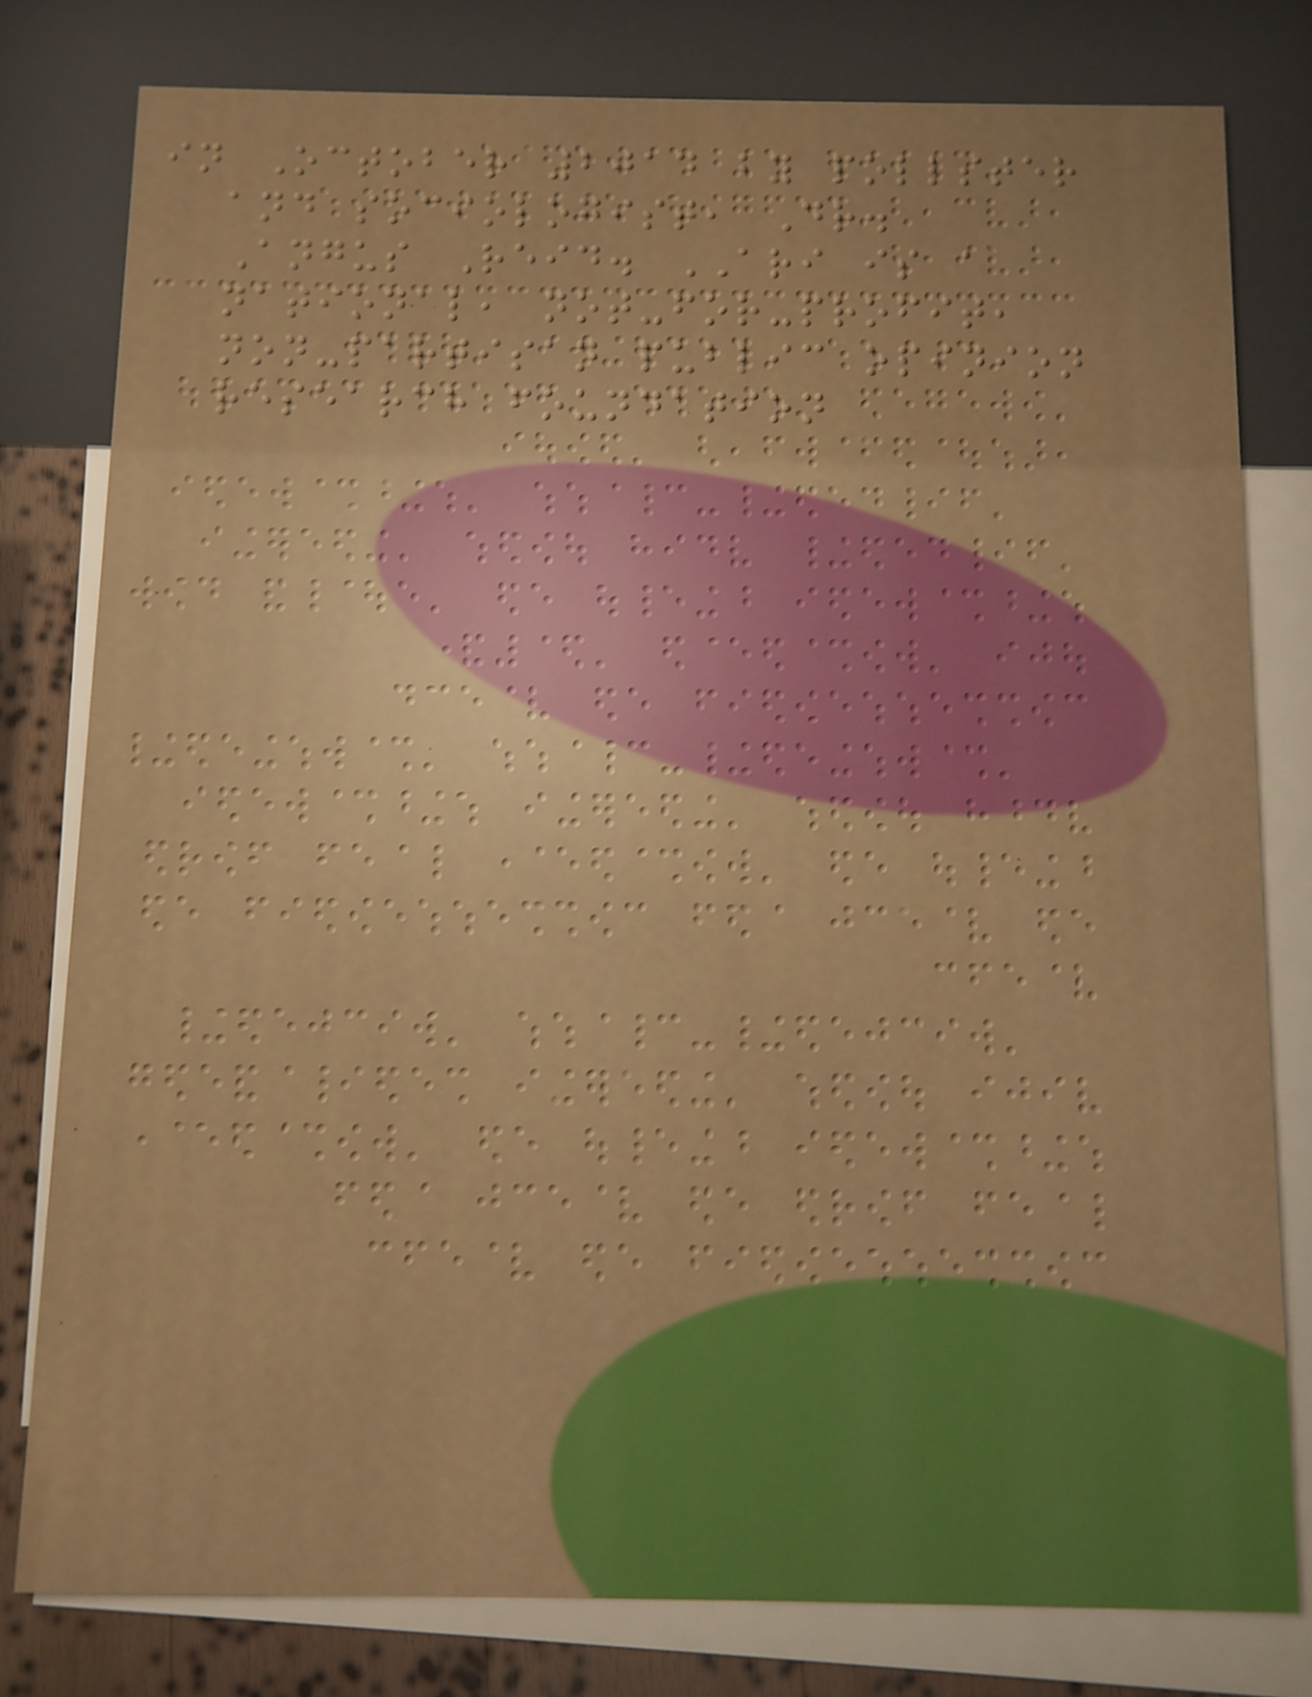in October 2014 by pollster
and sociologist, Dr.
Angus Reid. ARI is a
national, not-for-profit,
non-partisan public opinion
research foundation
